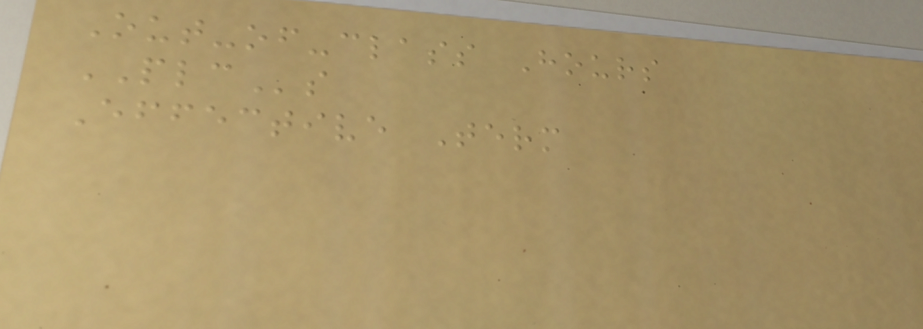Out-of-class Hours
PLCs
Effective Term
